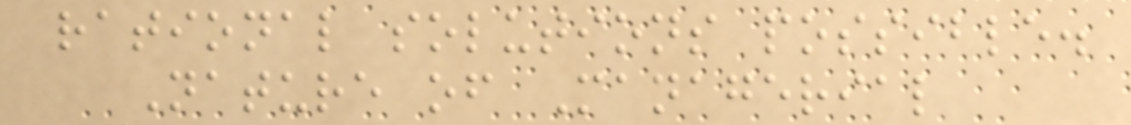rational solutions possible.
Nature of Managerial
